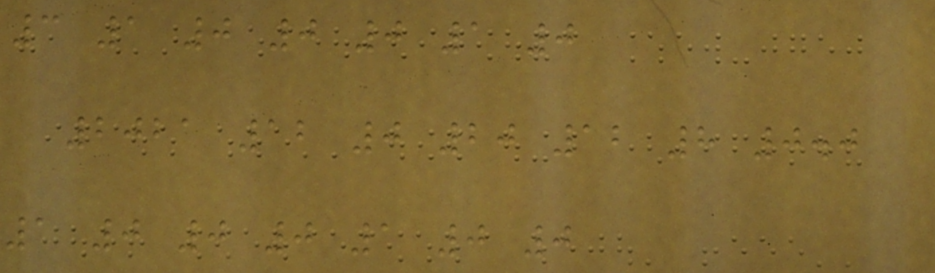3 1 0 0 0 1 0
2021 12 0 20 12 8 0.0
1 0 0 0 1 0 0
